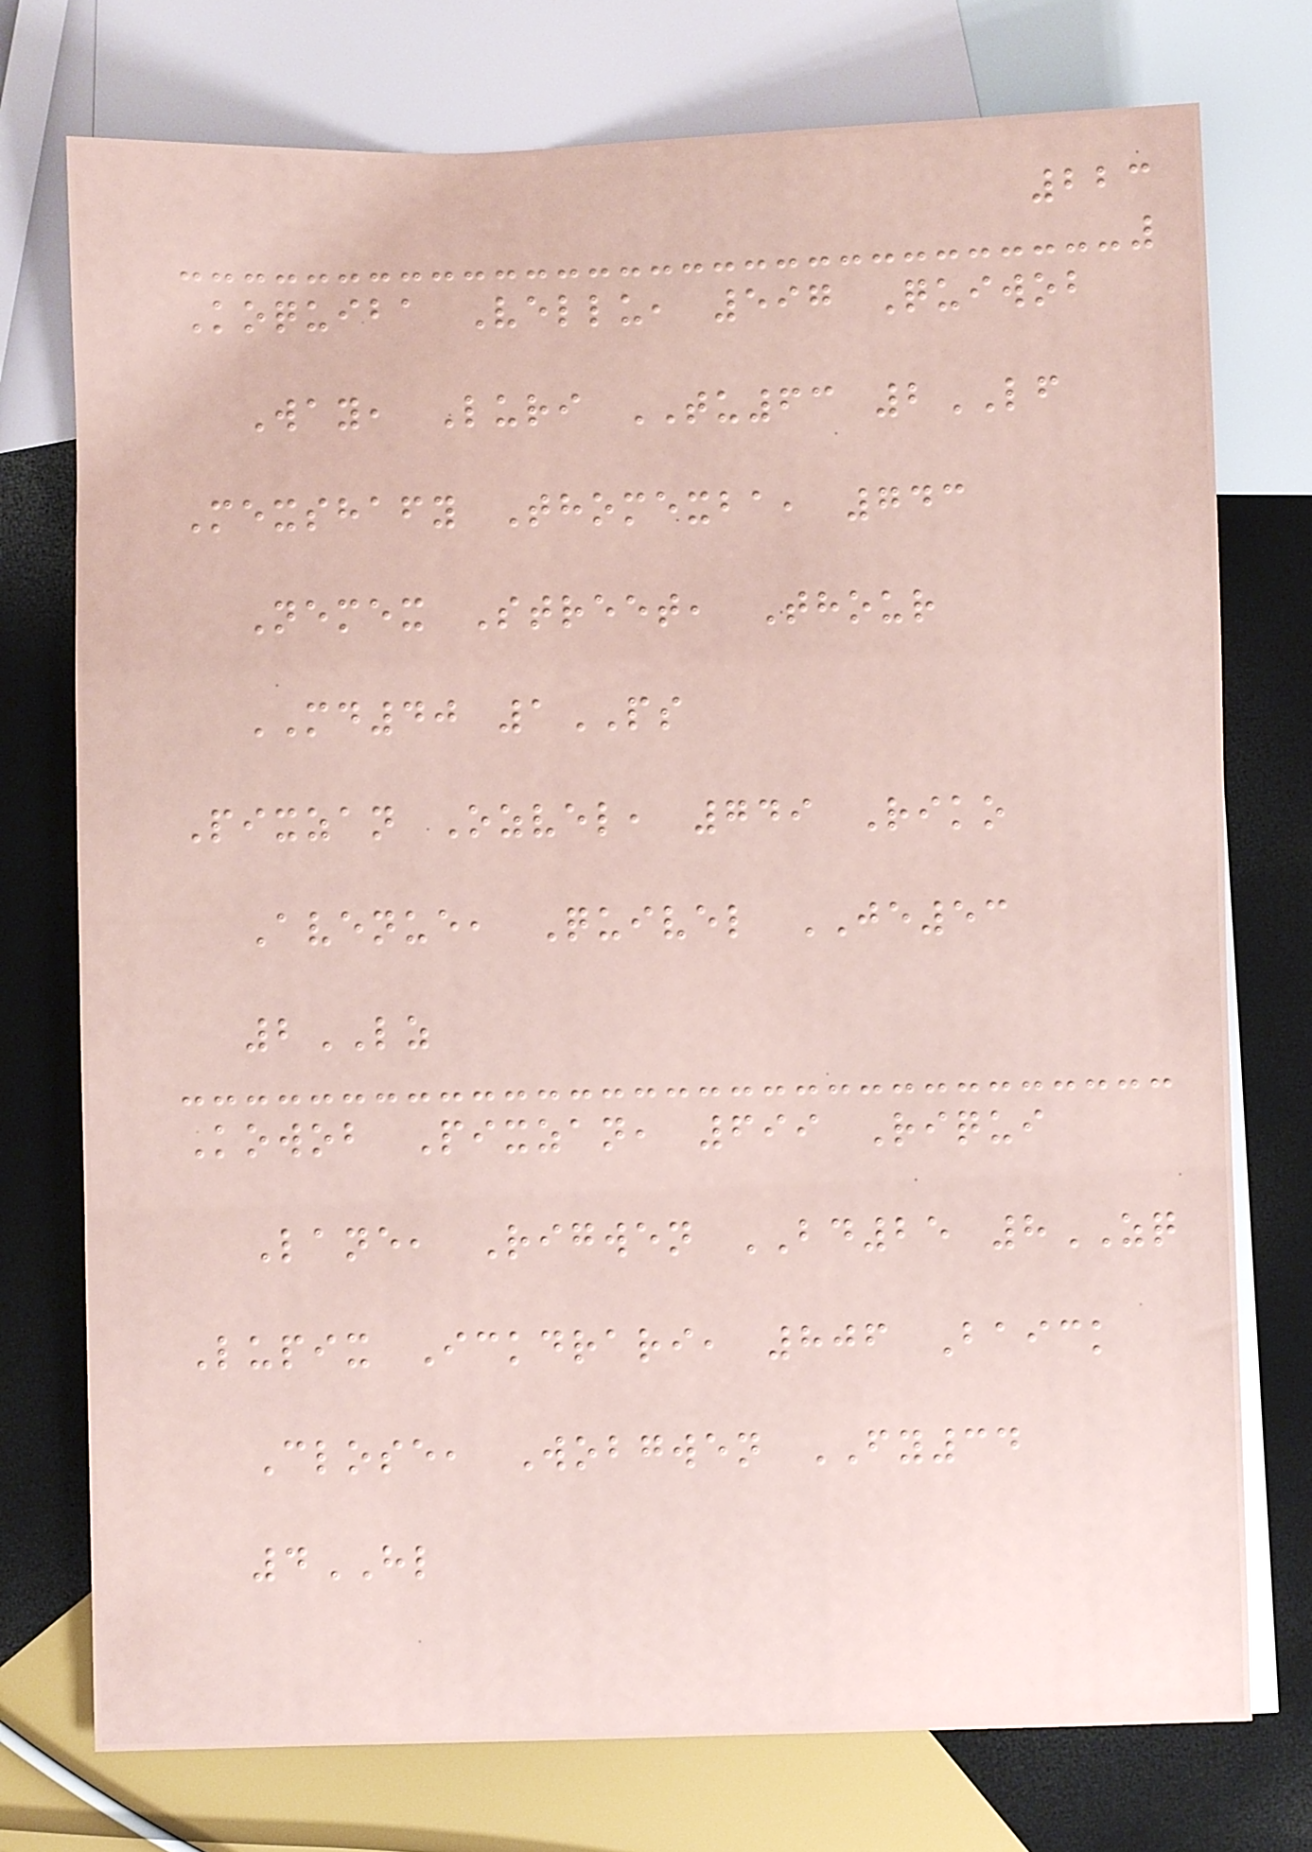223
Koquiba Vellu, 597 Quiwob
Way, Luri TU63 2LF
Mexshafy Thomexba, 743
Nemex Street, Thour
MD40 1PS
Pixzan Ozvel, 749 Riko
Avenue, Quivel JE53
2LZ
Kowob Pixzan, 699 Riqui
Lane, Rigwen BD25 8ZQ
Lupix Ickdrari, 806 Baick
Close, Wobgwen FY34
4HL
